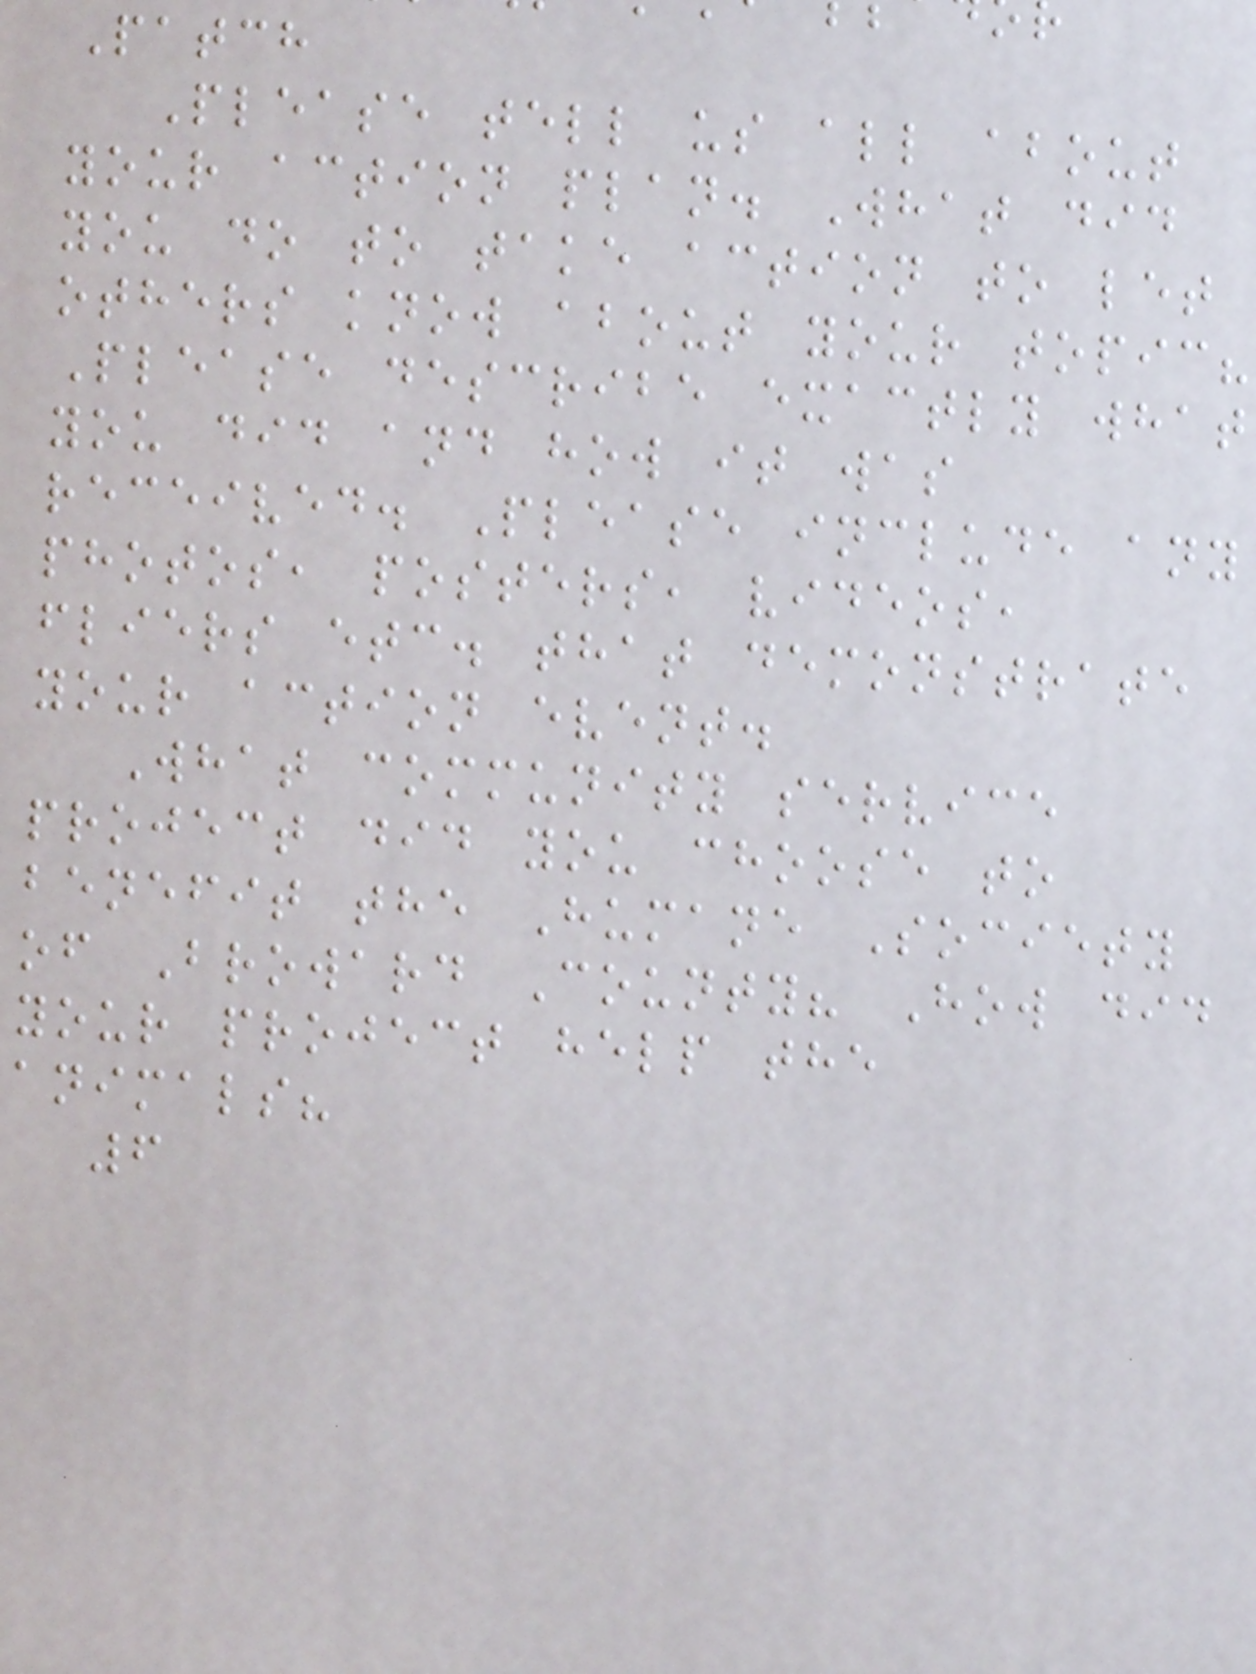Patch
Please tell us all about
your action plan. What did
you do to take action to let
others know about your topic?
Please describe exactly what
you did and how it was
received. Please include any
photos, posters, videos,
fliers etc. that demonstrate
your action event.
What community service
project did you choose to
benefit the Humane Society
of Broward County? How did
your project help the
animals?
6
